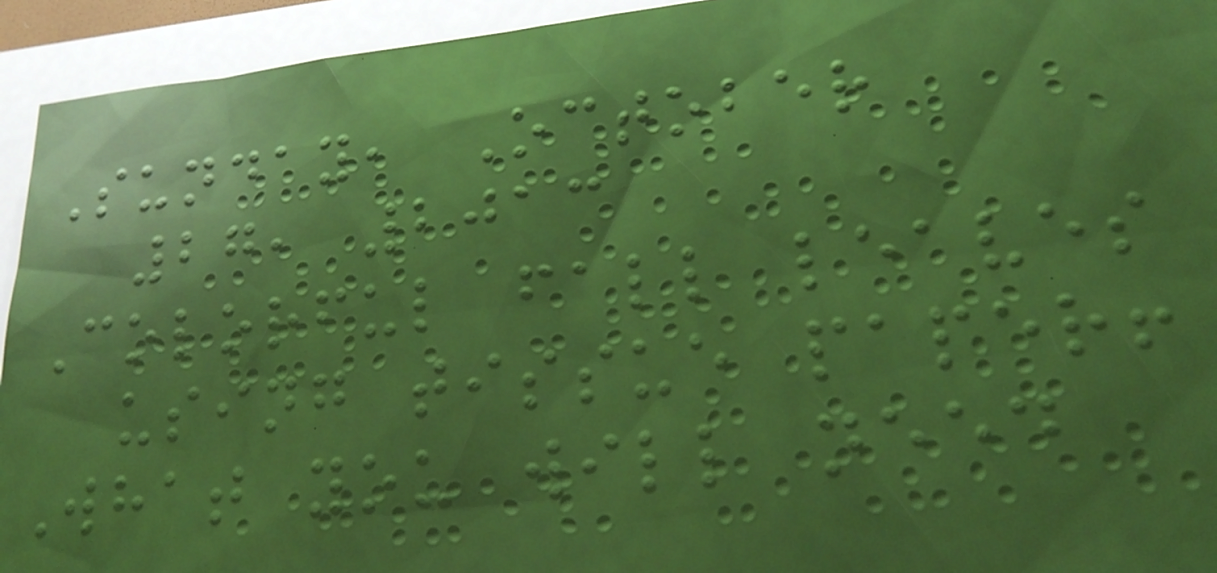Sunday, October
27, 2013
Colorful fall leaves
using tissue paper!
What you will need
